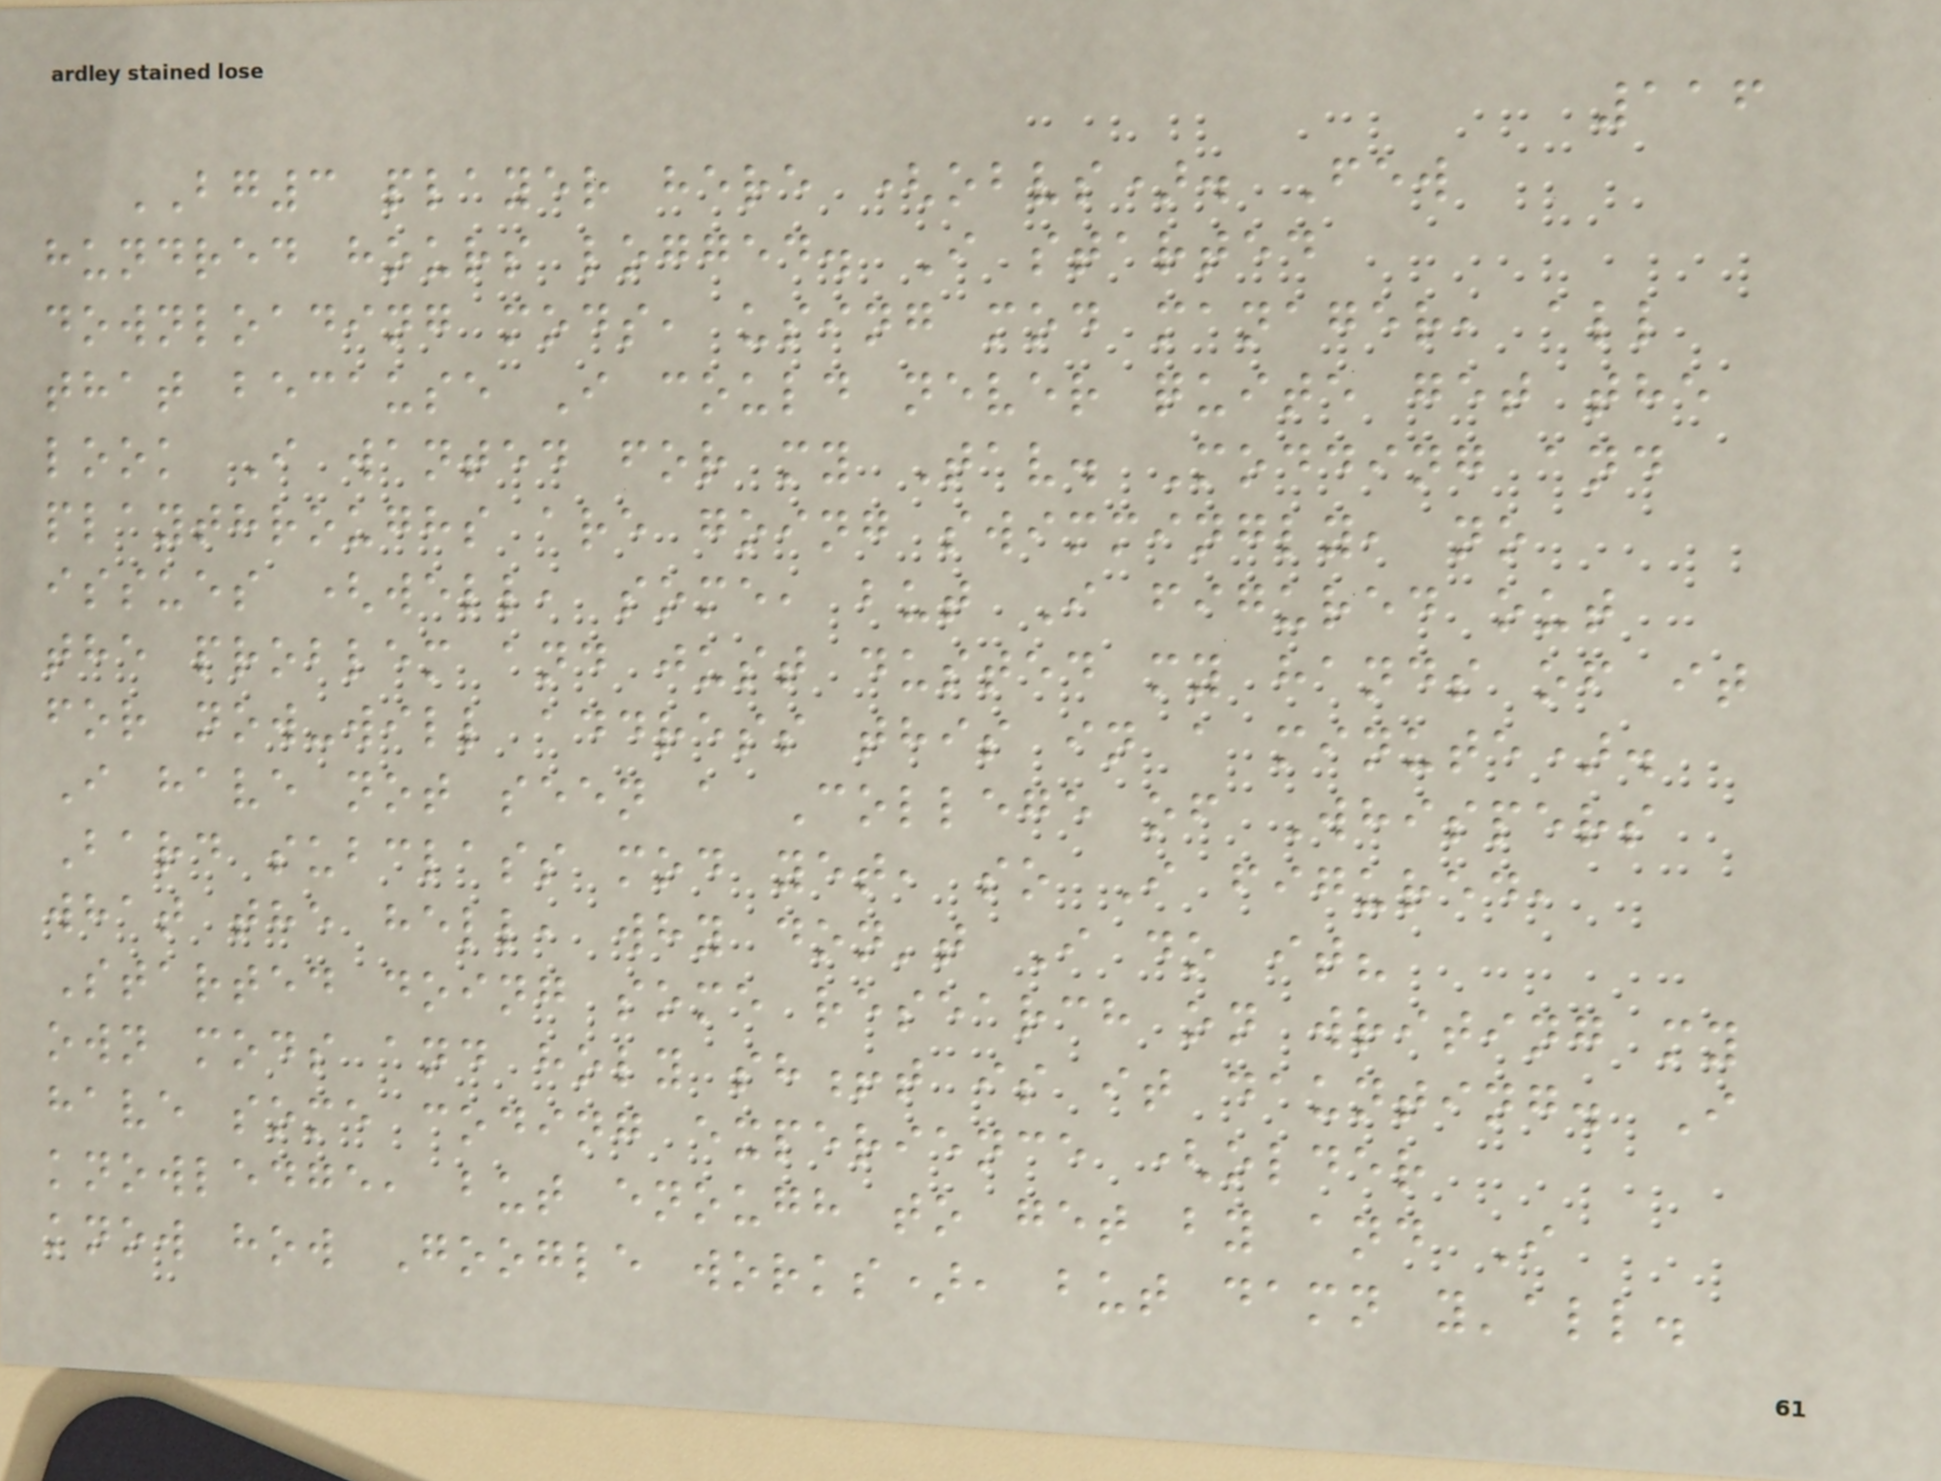116
BG3 player here (obvs). Few
hundred hours logged. I started
downloading mods, using mod manager, all
that because I could never quite get the
look I wanted for my Tav. Modding and
playthroughs are going swimmingly, no
issues (well, some, but I figured out
the problem and just dusted my hands of it
for now-will address this in a minute).
I have not seen a College of Whispers
Bard subclass mod yet, so I figured,
what the hell, why don't I do it?
Started doing some research on writing my
own mods and holy sh!t is it daunting. I
have some coding experience (older
knowledge, but enough to get by and I
know how Google works), but damn y'all.
